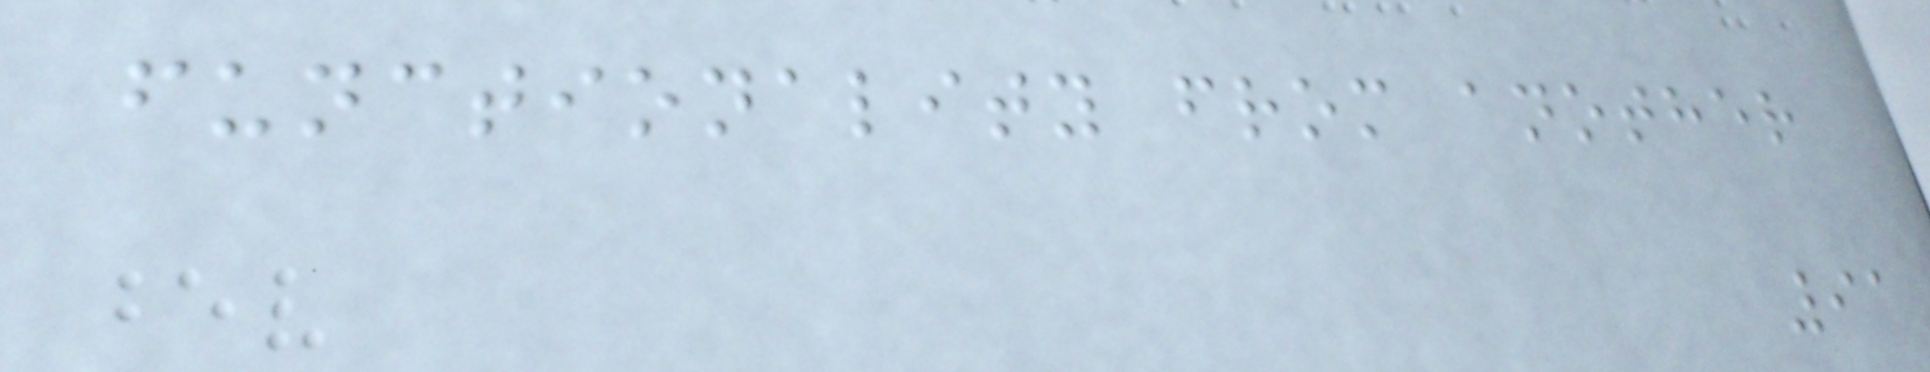functionality from another
91
